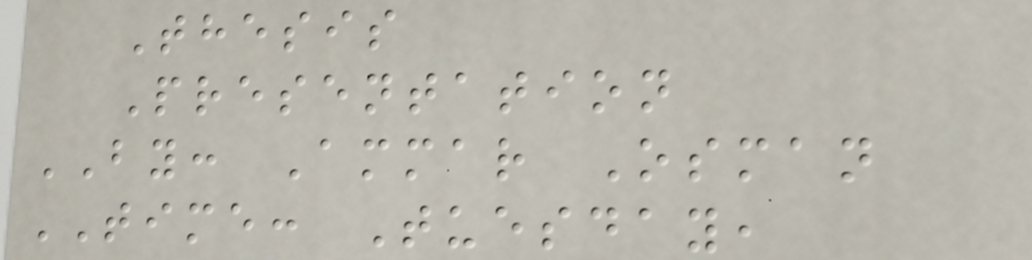Thesis
Presentation
BY: Ammar Osman
TIME: Tuesday,
